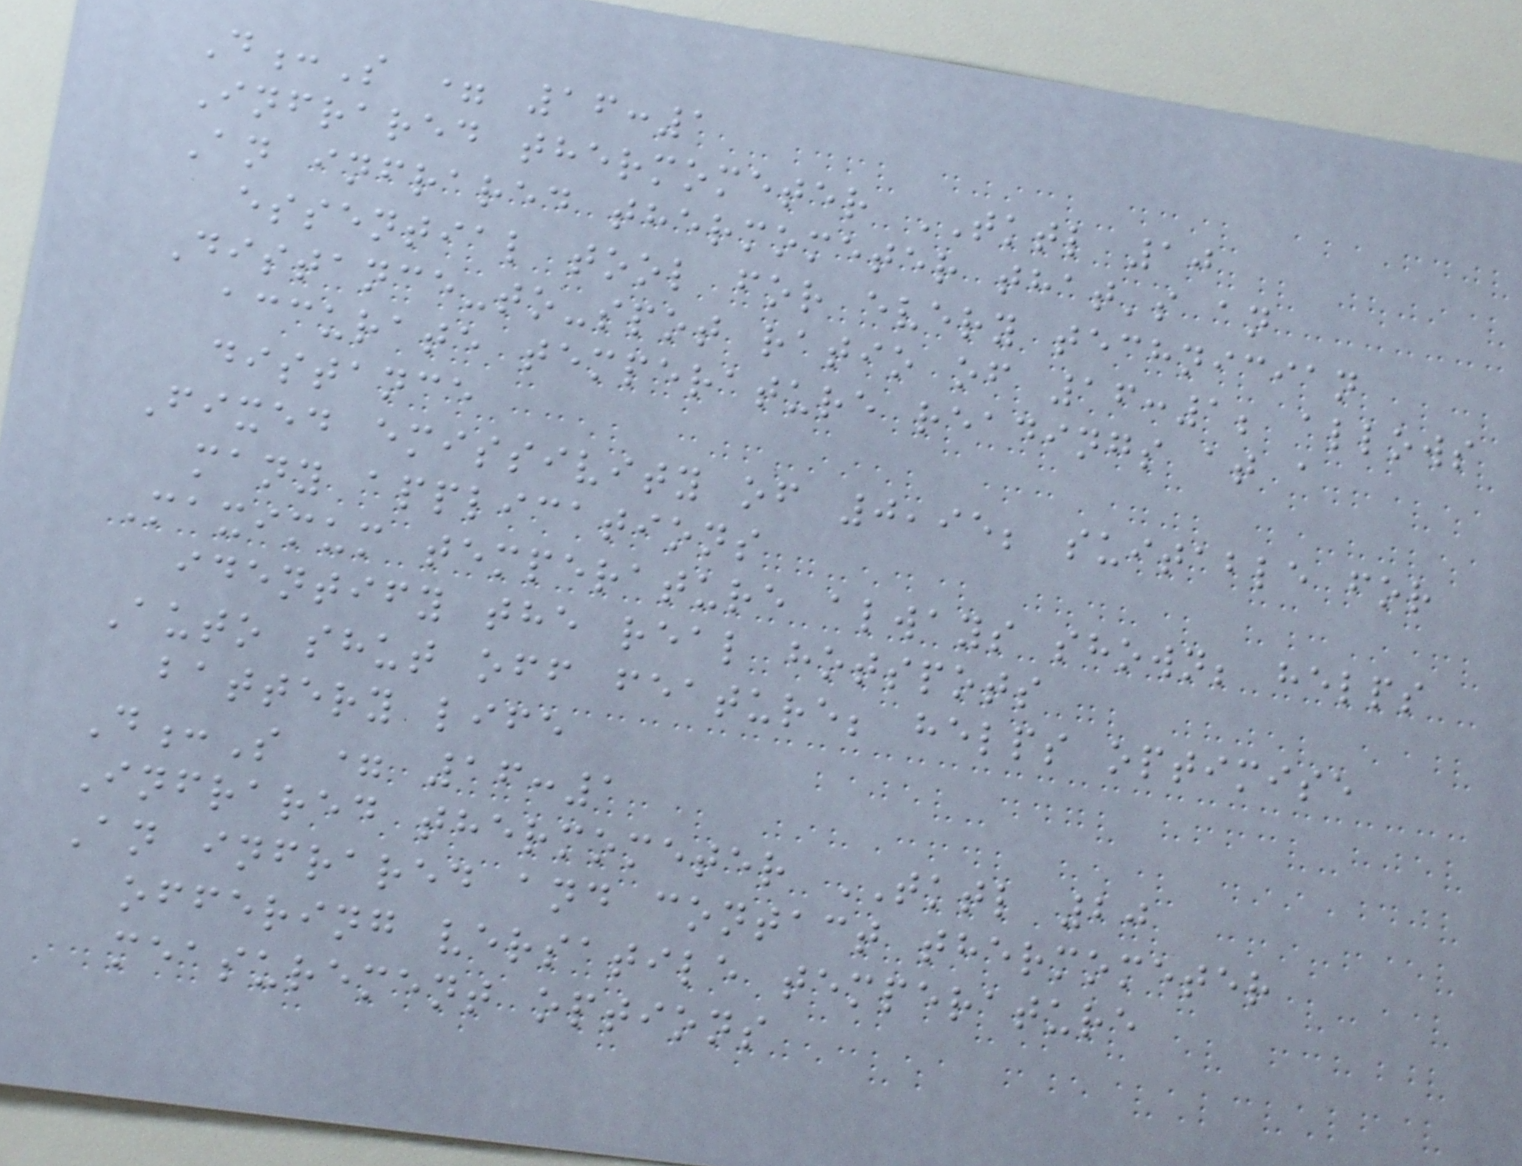D:S = 16:1
Infrared thermometer TKTL 10
An infrared thermometer that's an
essential tool for every technician
Distance-to-spot ratio of 16:1; allows
accurate temperature readings at a
distance
Fixed emissivity of 0,95; suitable for
many applications
Maximum temperature always shown; helps
identify the real hotspots
Auto shut off feature; helps optimise
battery life
D:S = 16:1
Infrared thermometer TKTL 20
An infrared and contact thermometer
offering versatile temperature
measurement options
